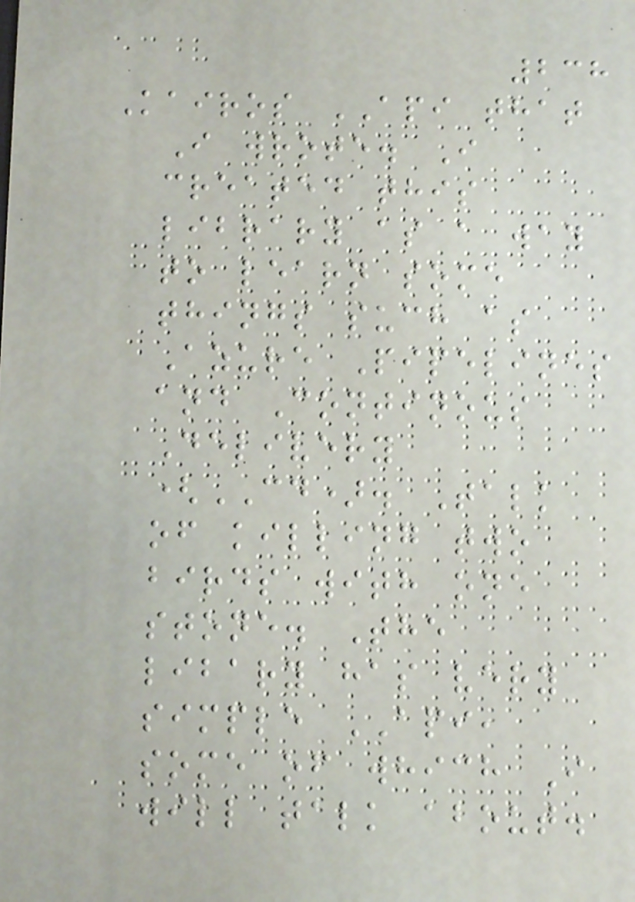238
Kairos API that
I wrote. I
created this
library as a way
to learn some
things such as
Azure Pipelines
and Continous
Delivery
(CD). Talk
of killing two
birds with one
stone. The
libary has very
simple API,
some of which I
will talk about.
